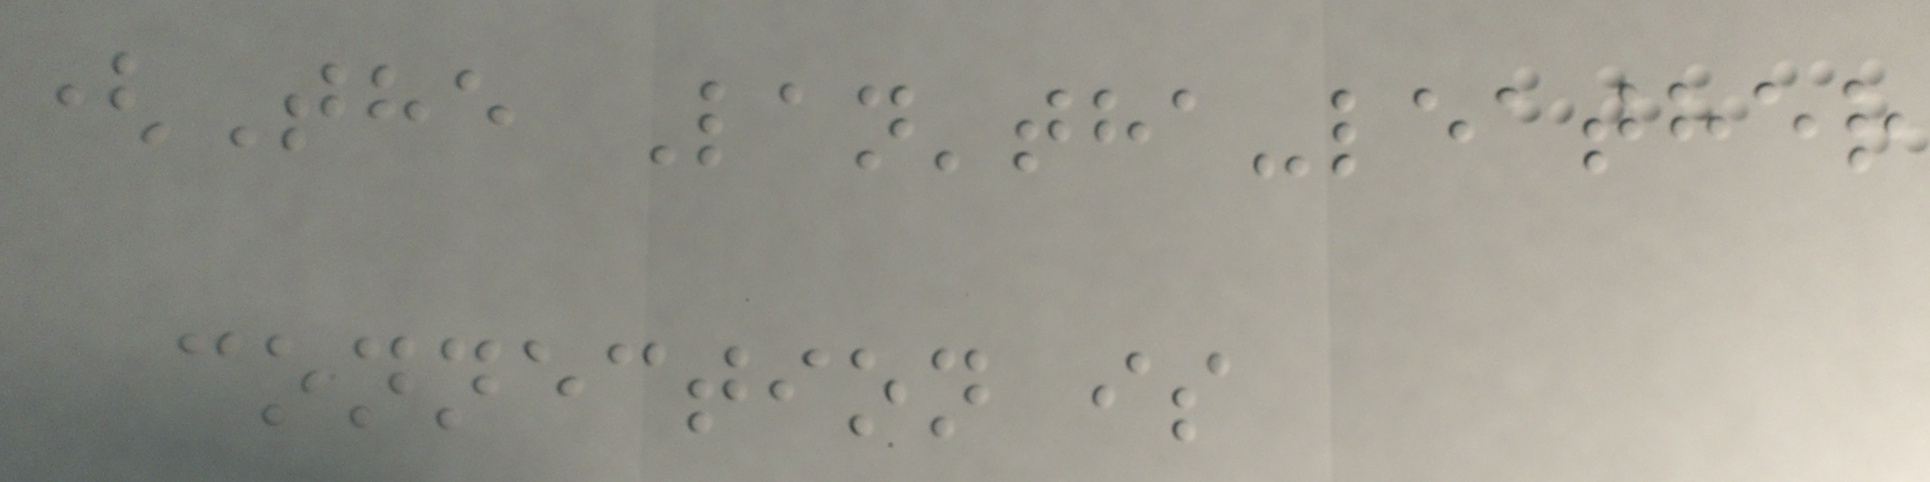(The Lan'tha-leather
connection is
